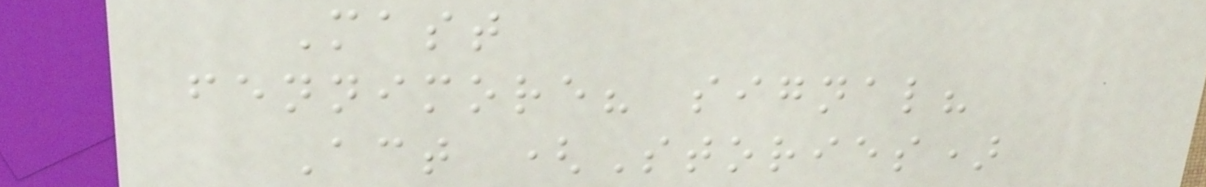Mast
fennimore? signal?
Act (Stories)
